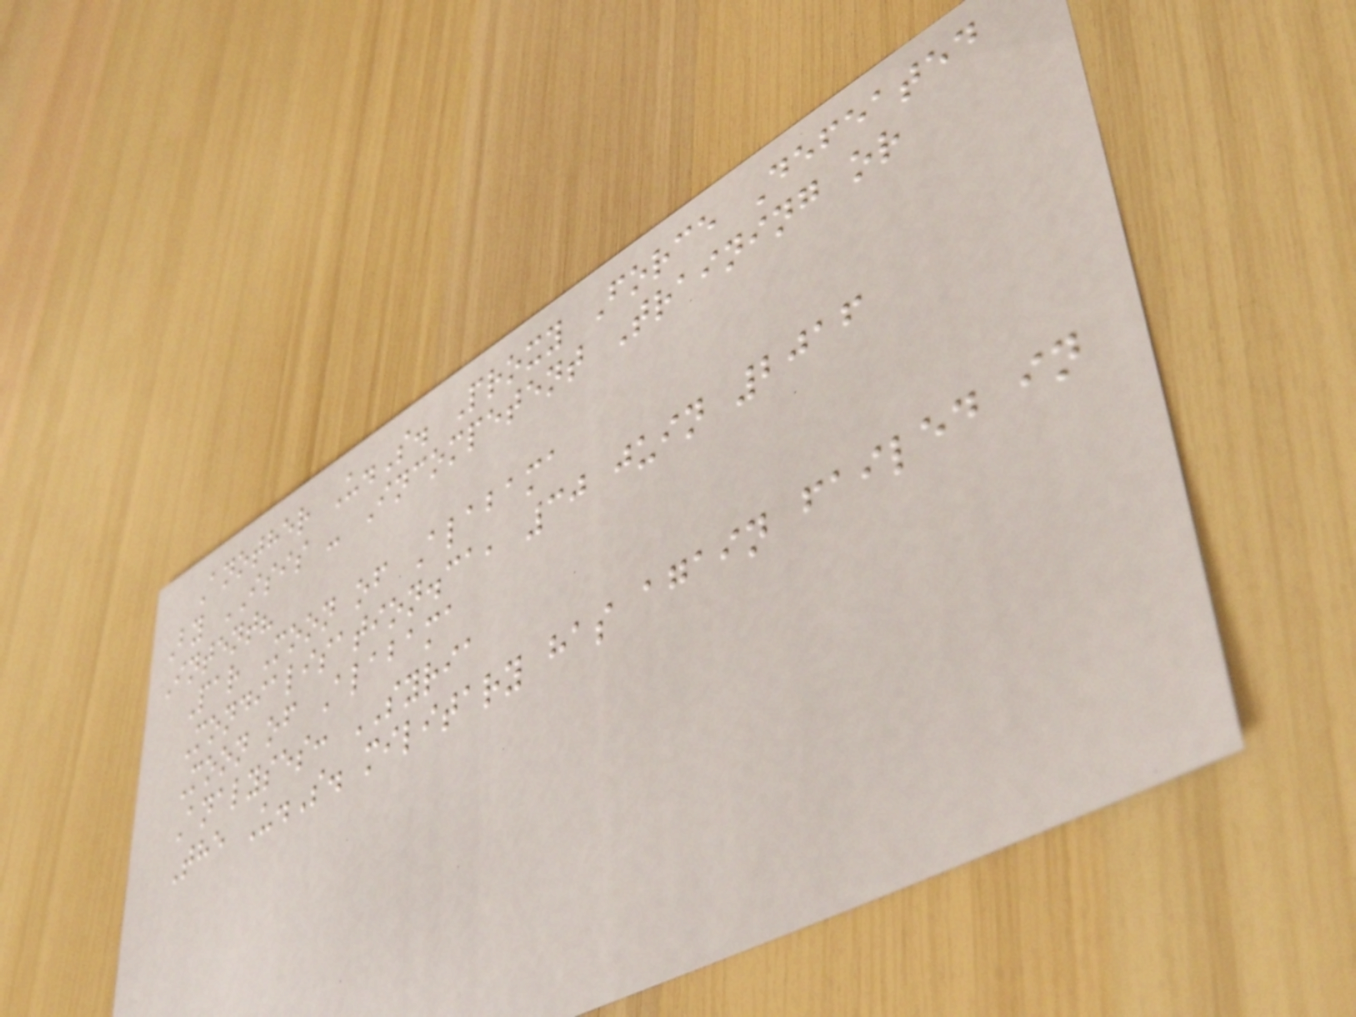Another U.S. Proxy Force Defeated
By ISIS - Incompetent Training or
Intent?
Par Moon of Alabama
Mondialisation.ca, 30 juin 2016
Moon of Alabama
Analyses: SYRIA
The U.S. military has again failed in
